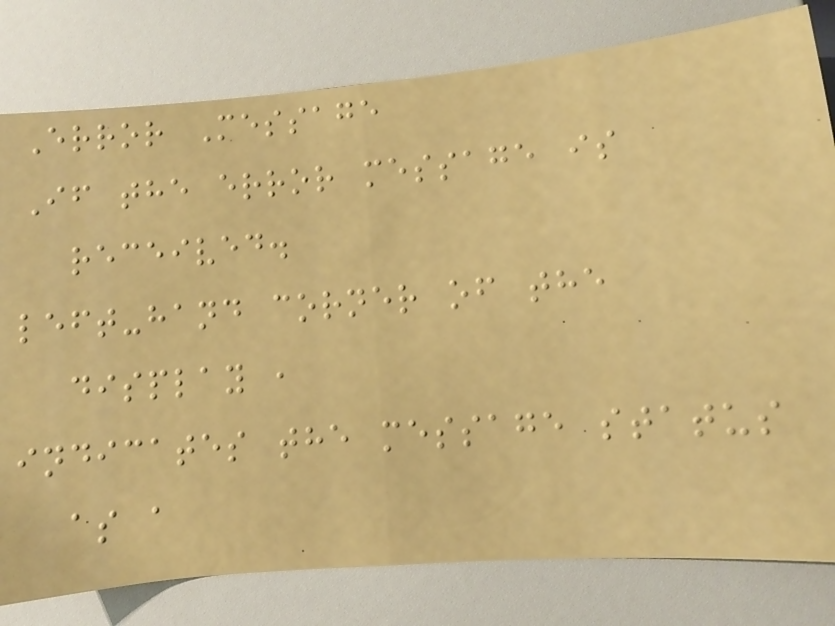Error Message
If the error message is
received.
left-hand corner of the
display ,
indicates the message status
as a
